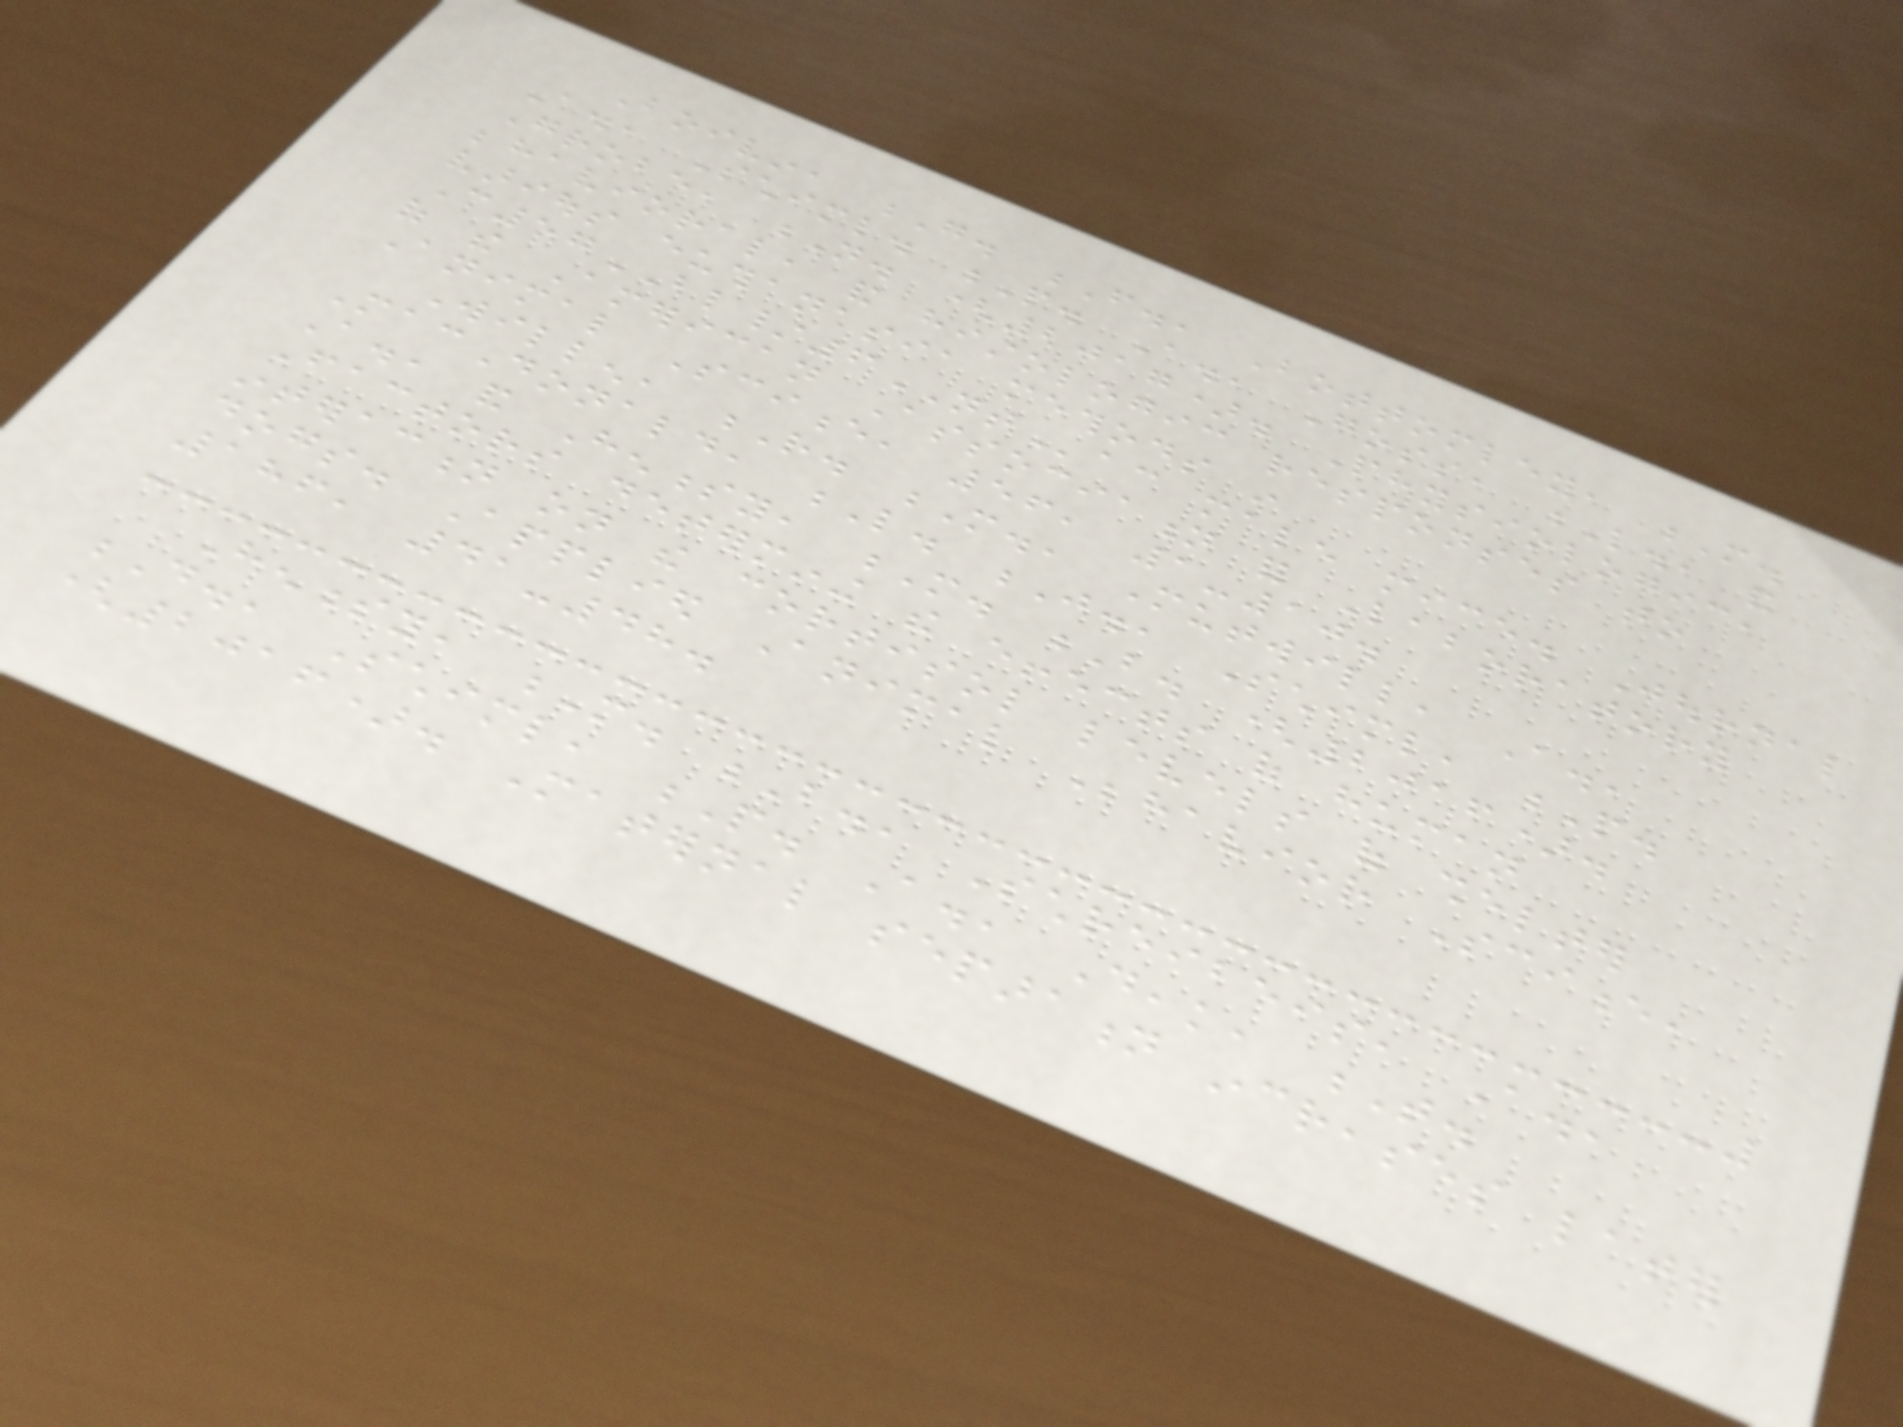Boivin, G. F., Bottomley, M.
A., Schiml. P. A., Goss, L., and
Grobe, N. (2017). Physiologic,
behavioral, and histologic responses to
various euthanasia methods in
C57BL/6NTac male mice. Journal
of the American Association for Laboratory
Animal Science, 56, 1-10.
Willen, R. M., Mutwill, A.,
MacDonald, L. J., Schiml, P.
A., and Hennessy, M. B. (2016).
Factors determining the effects of human
interaction on the cortisol levels of shelter
dogs. Applied Animal Behavior Science,
186, 41-48.
Hennessy, M. B., Schreibeis, A.,
D., Schiml, P. A., Deak, T.
(2016). Maternal separation increases later
